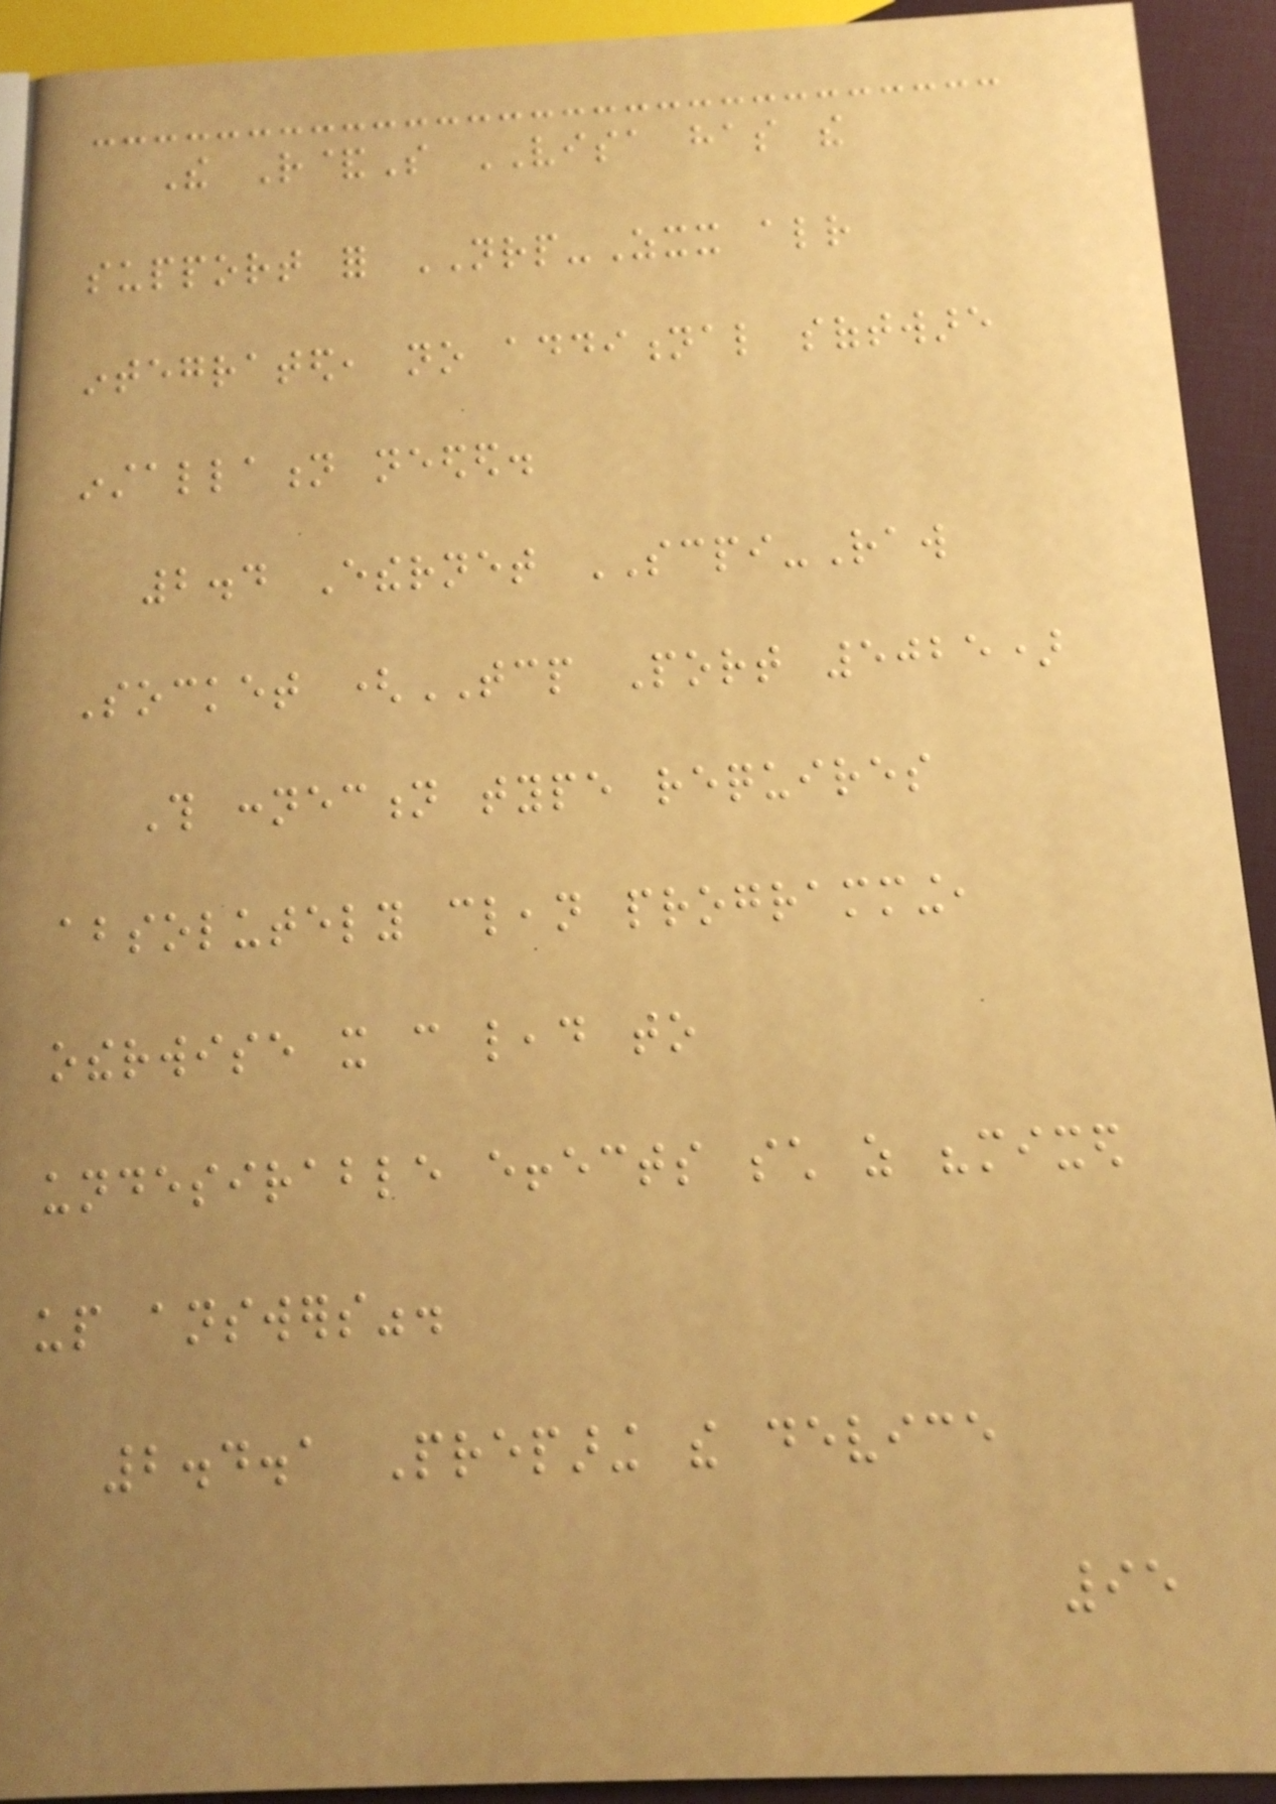The R&S VISA has the
support for NRP-Zxx already
integrated, no additional software
installation needed.
2.4 Ethernet SCPI-Raw
Socket (TCP Port 5025)
This connection type requires
absolutely clean programming,
otherwise it can lead to
undesirable effects such as "mixed
up answers".
2.4.1 Preparing the device
95
